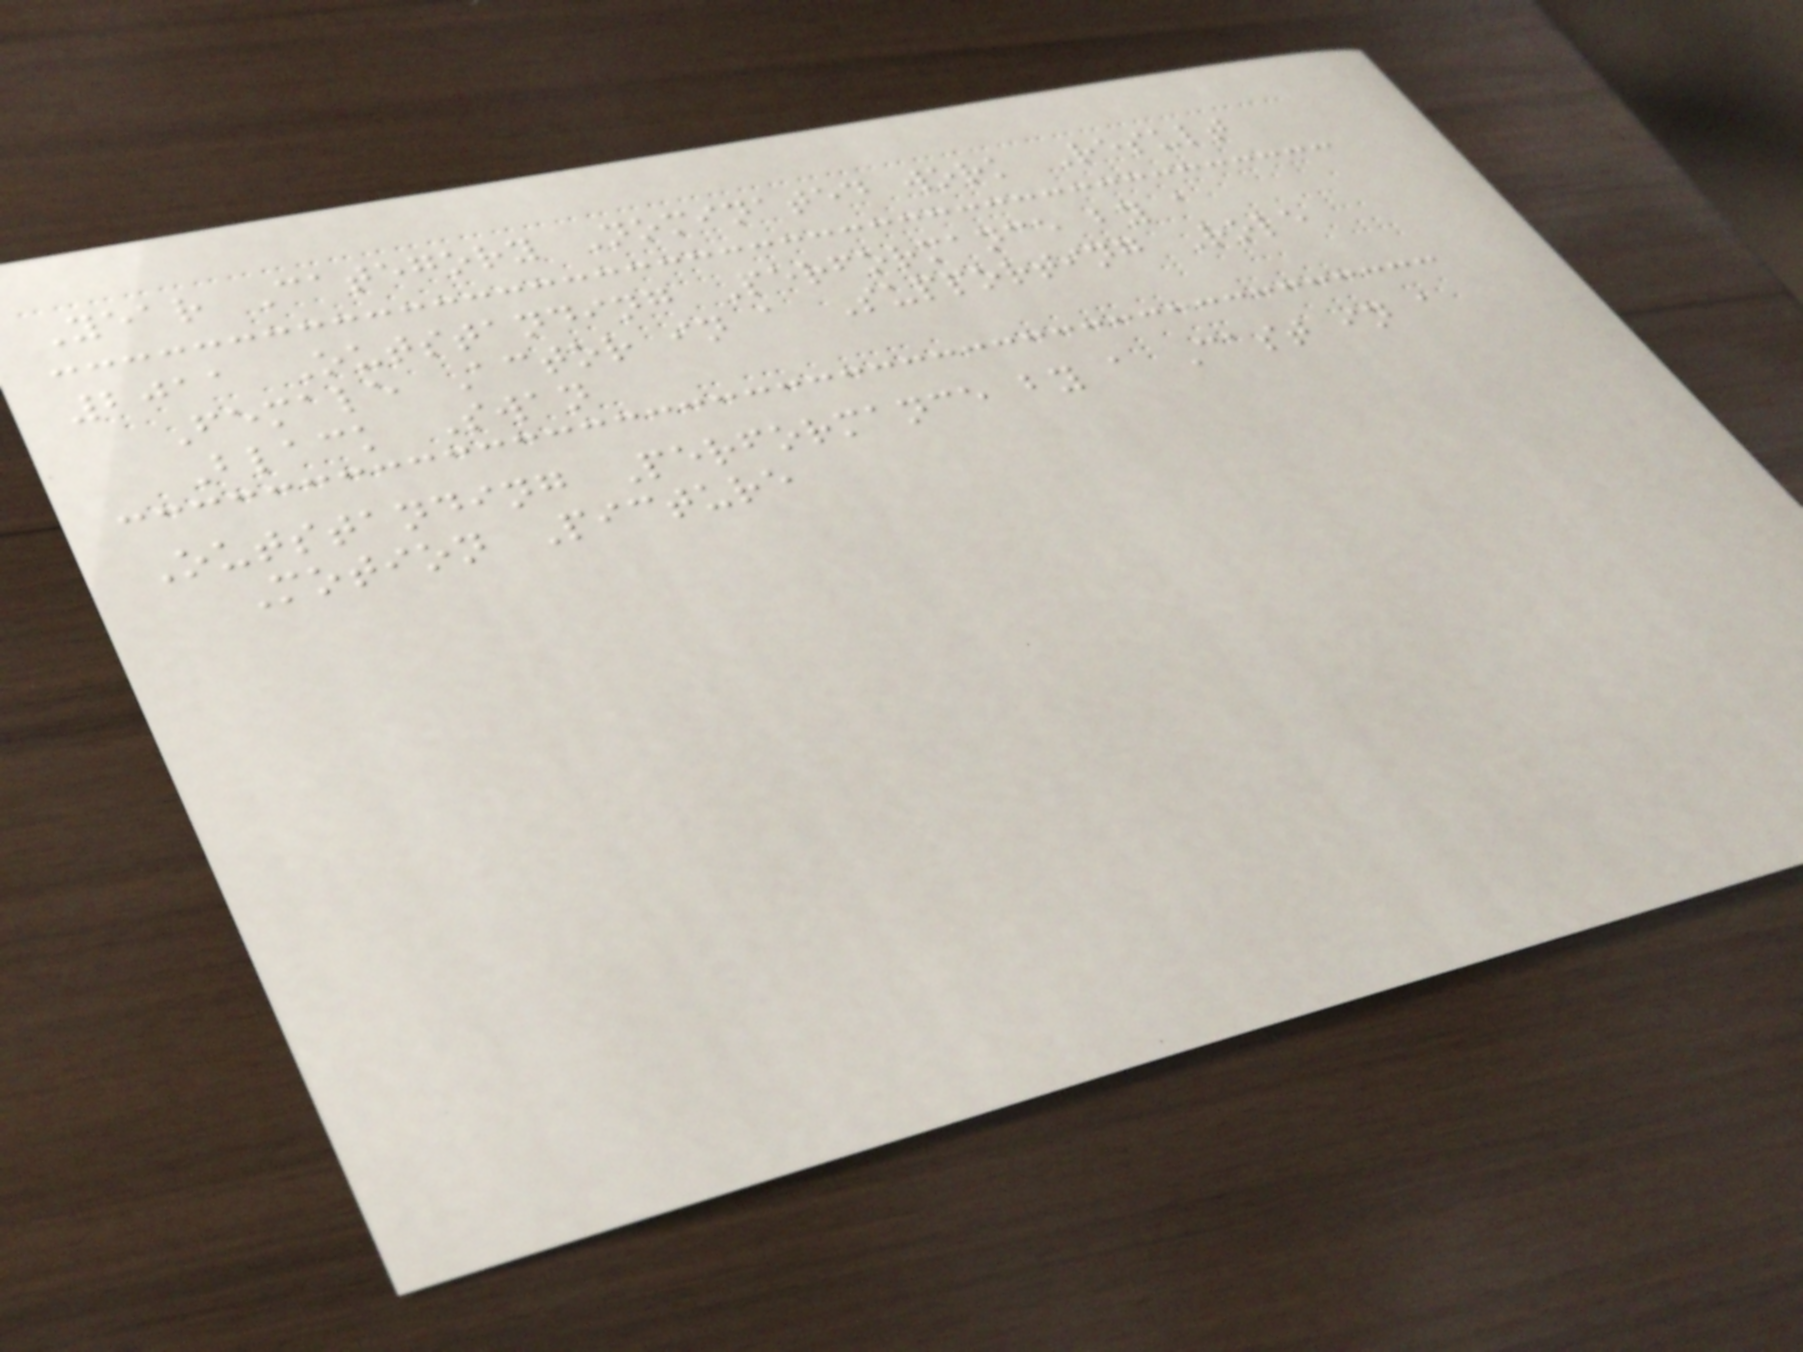Year Category Nominated work Result
2011 Outstanding Performance by a
Female Actor in a Supporting Role
Black Swan
Outstanding Performance by a Cast in a
Motion Picture
